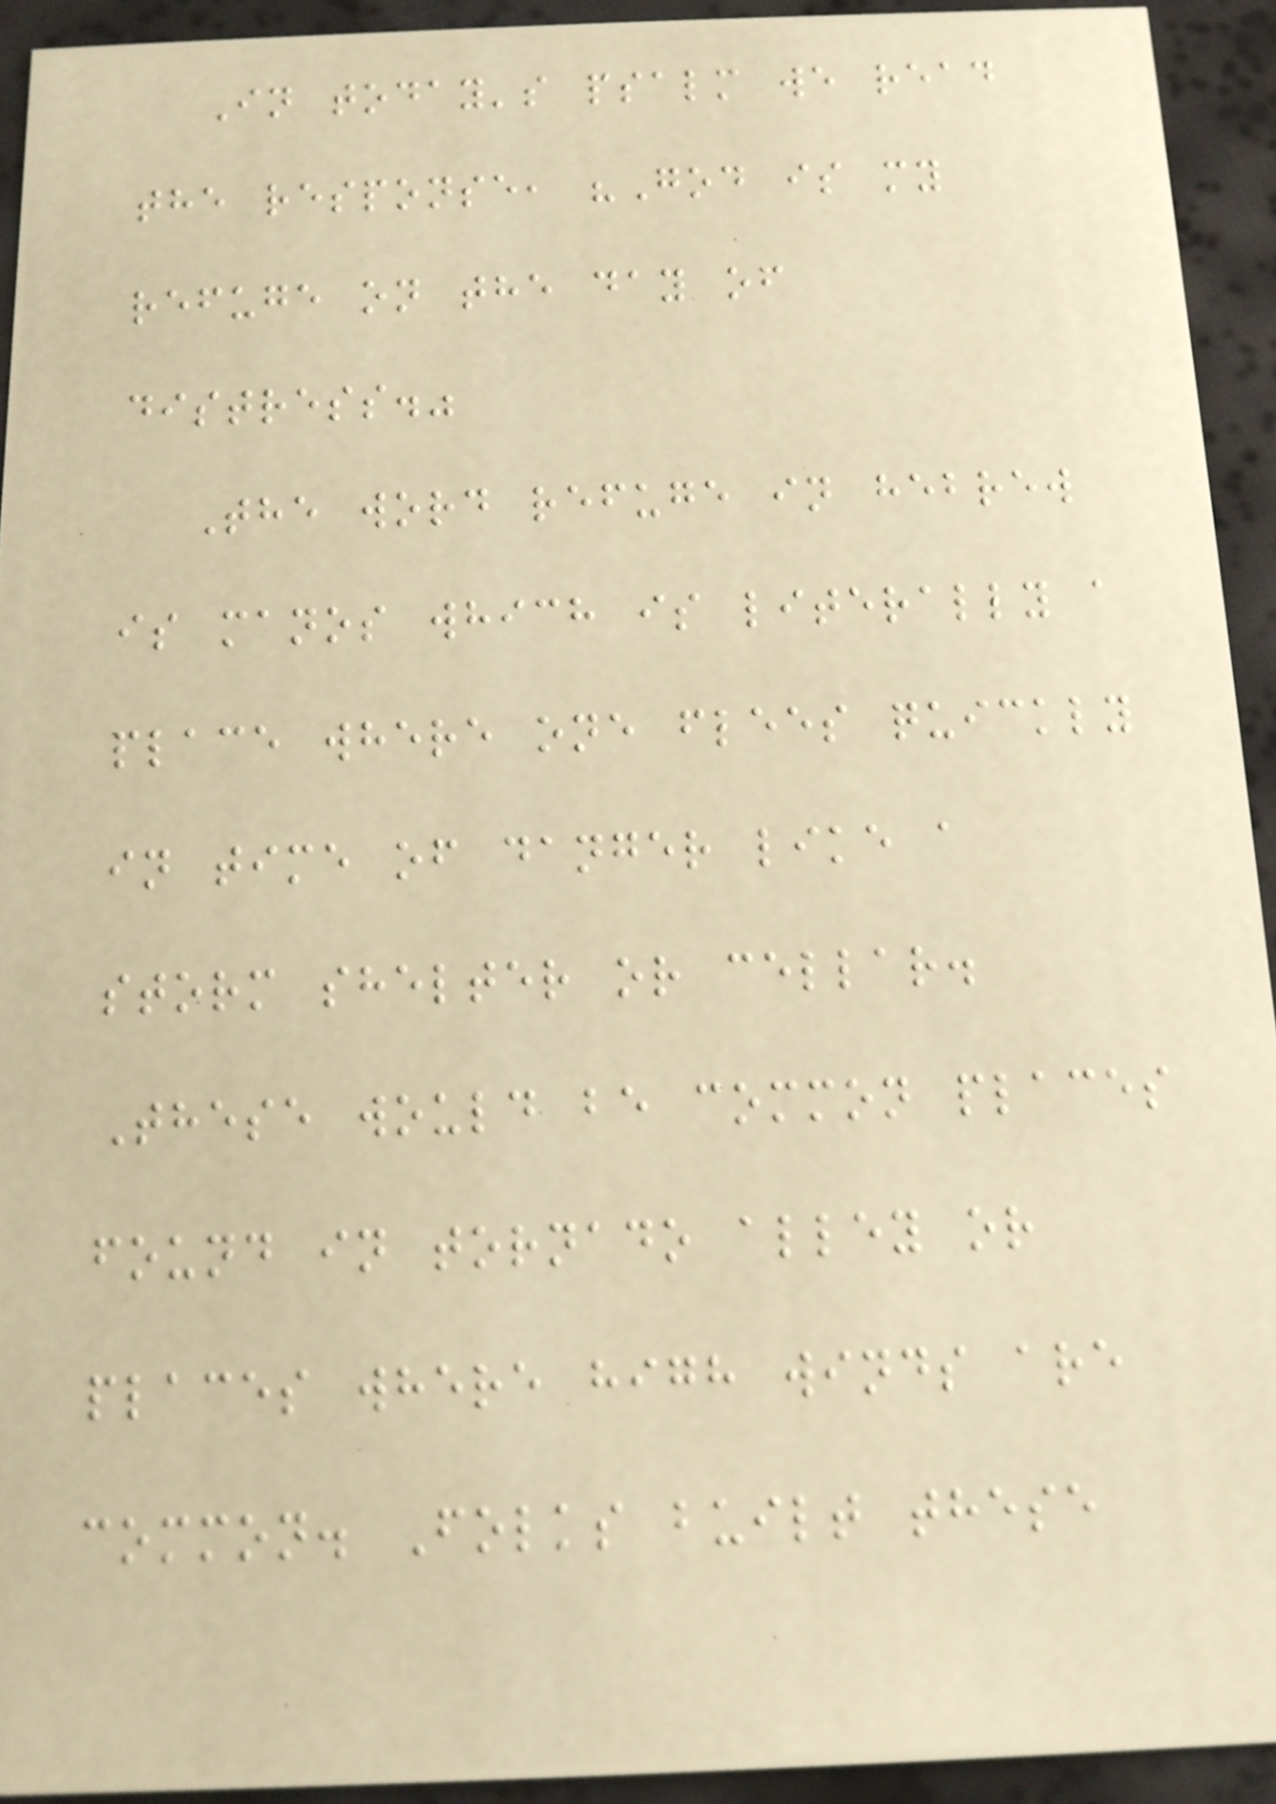In today's psalm we read
the response, "God is my
refuge on the day of
distress."
The word refuge in hebrew
is manos which is literally a
place where one flees quickly
in time of danger like a
storm shelter or cellar.
These would be common places
found in tornado alley or
places where high winds are
common. Folks built these
